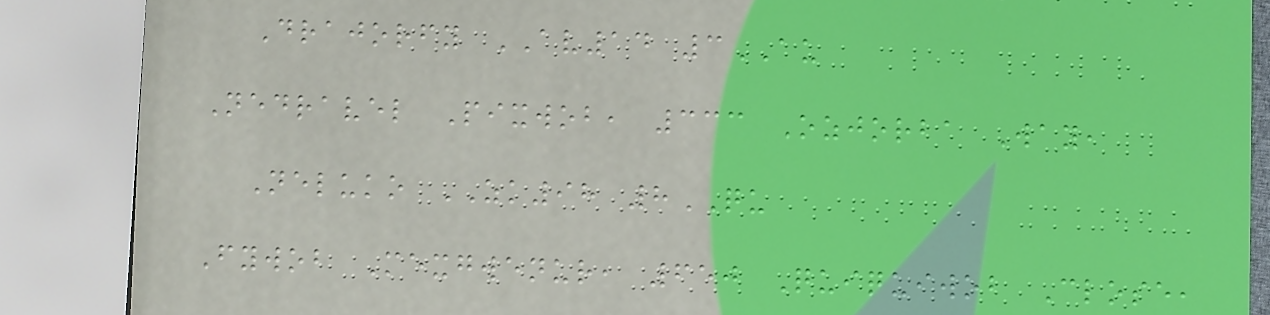Drajorfy AV14 3AU
Nedravel Pixwob, 333 Ozjorba Way,
Neluko ZK98 8QU
Fywob Mexgwenur, 650 Quiquiwob Close,
